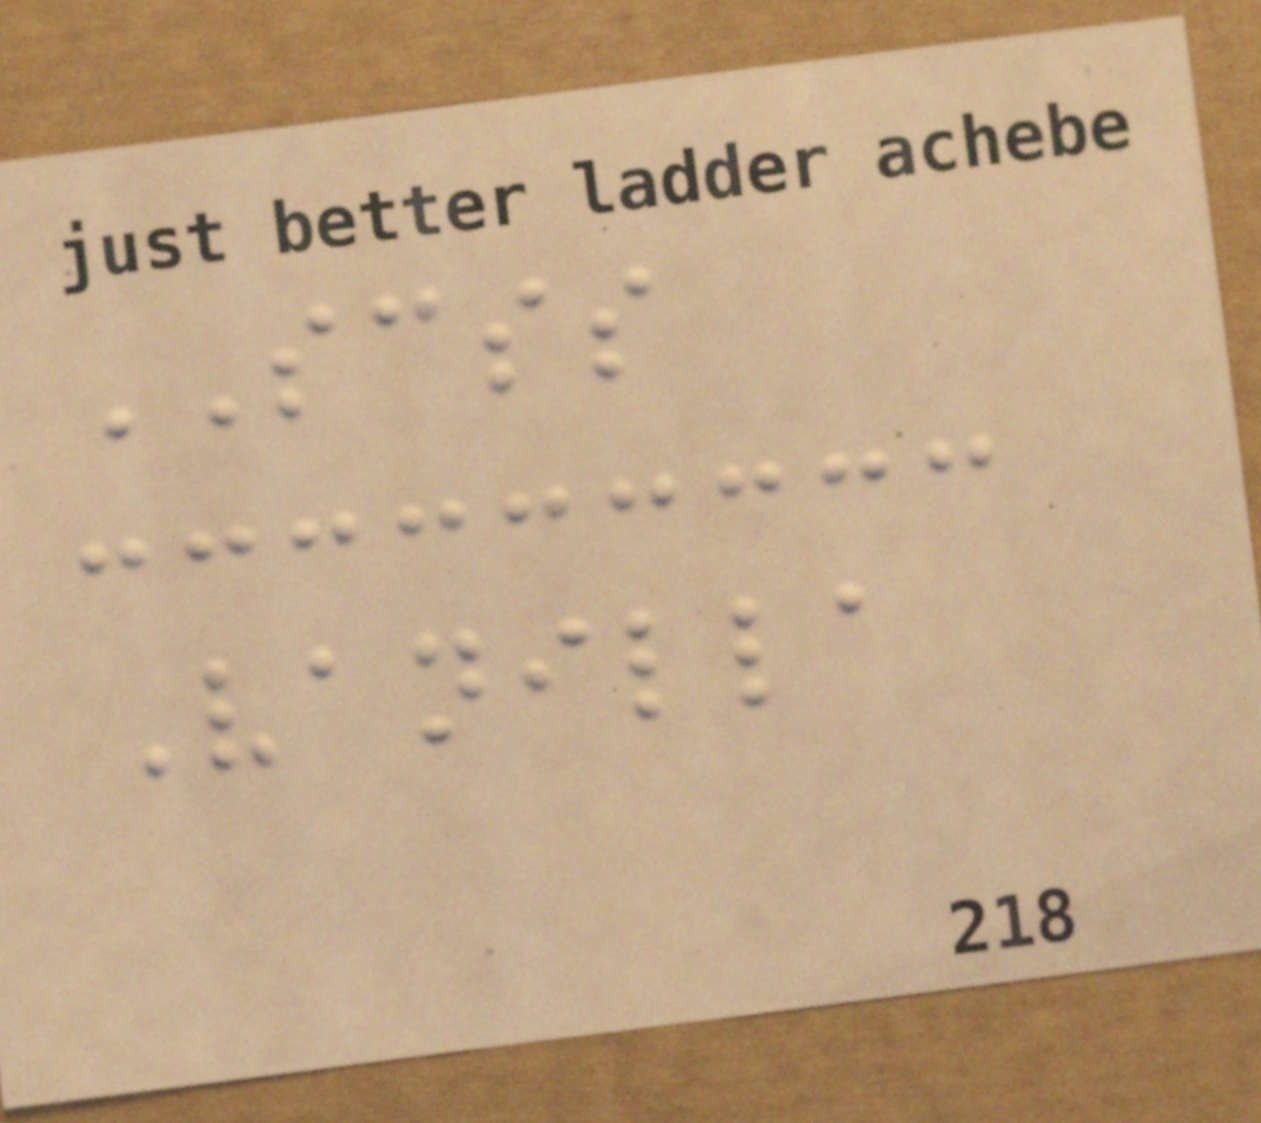SCSS
Vanilla
